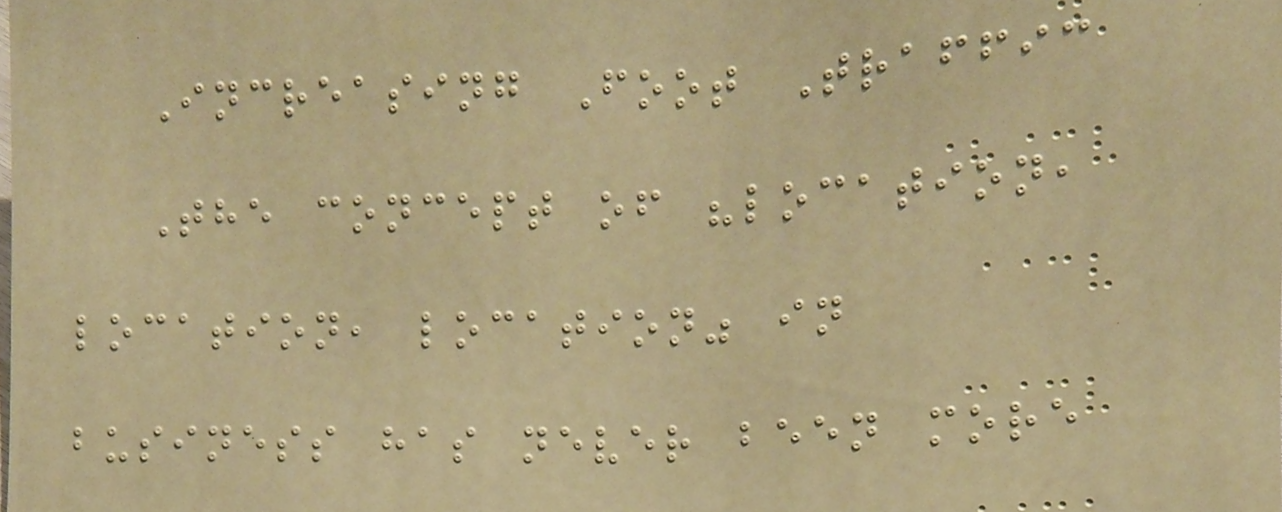Increasing Foot Traffic
The concept of "location,
location, location" in
business has never been more
